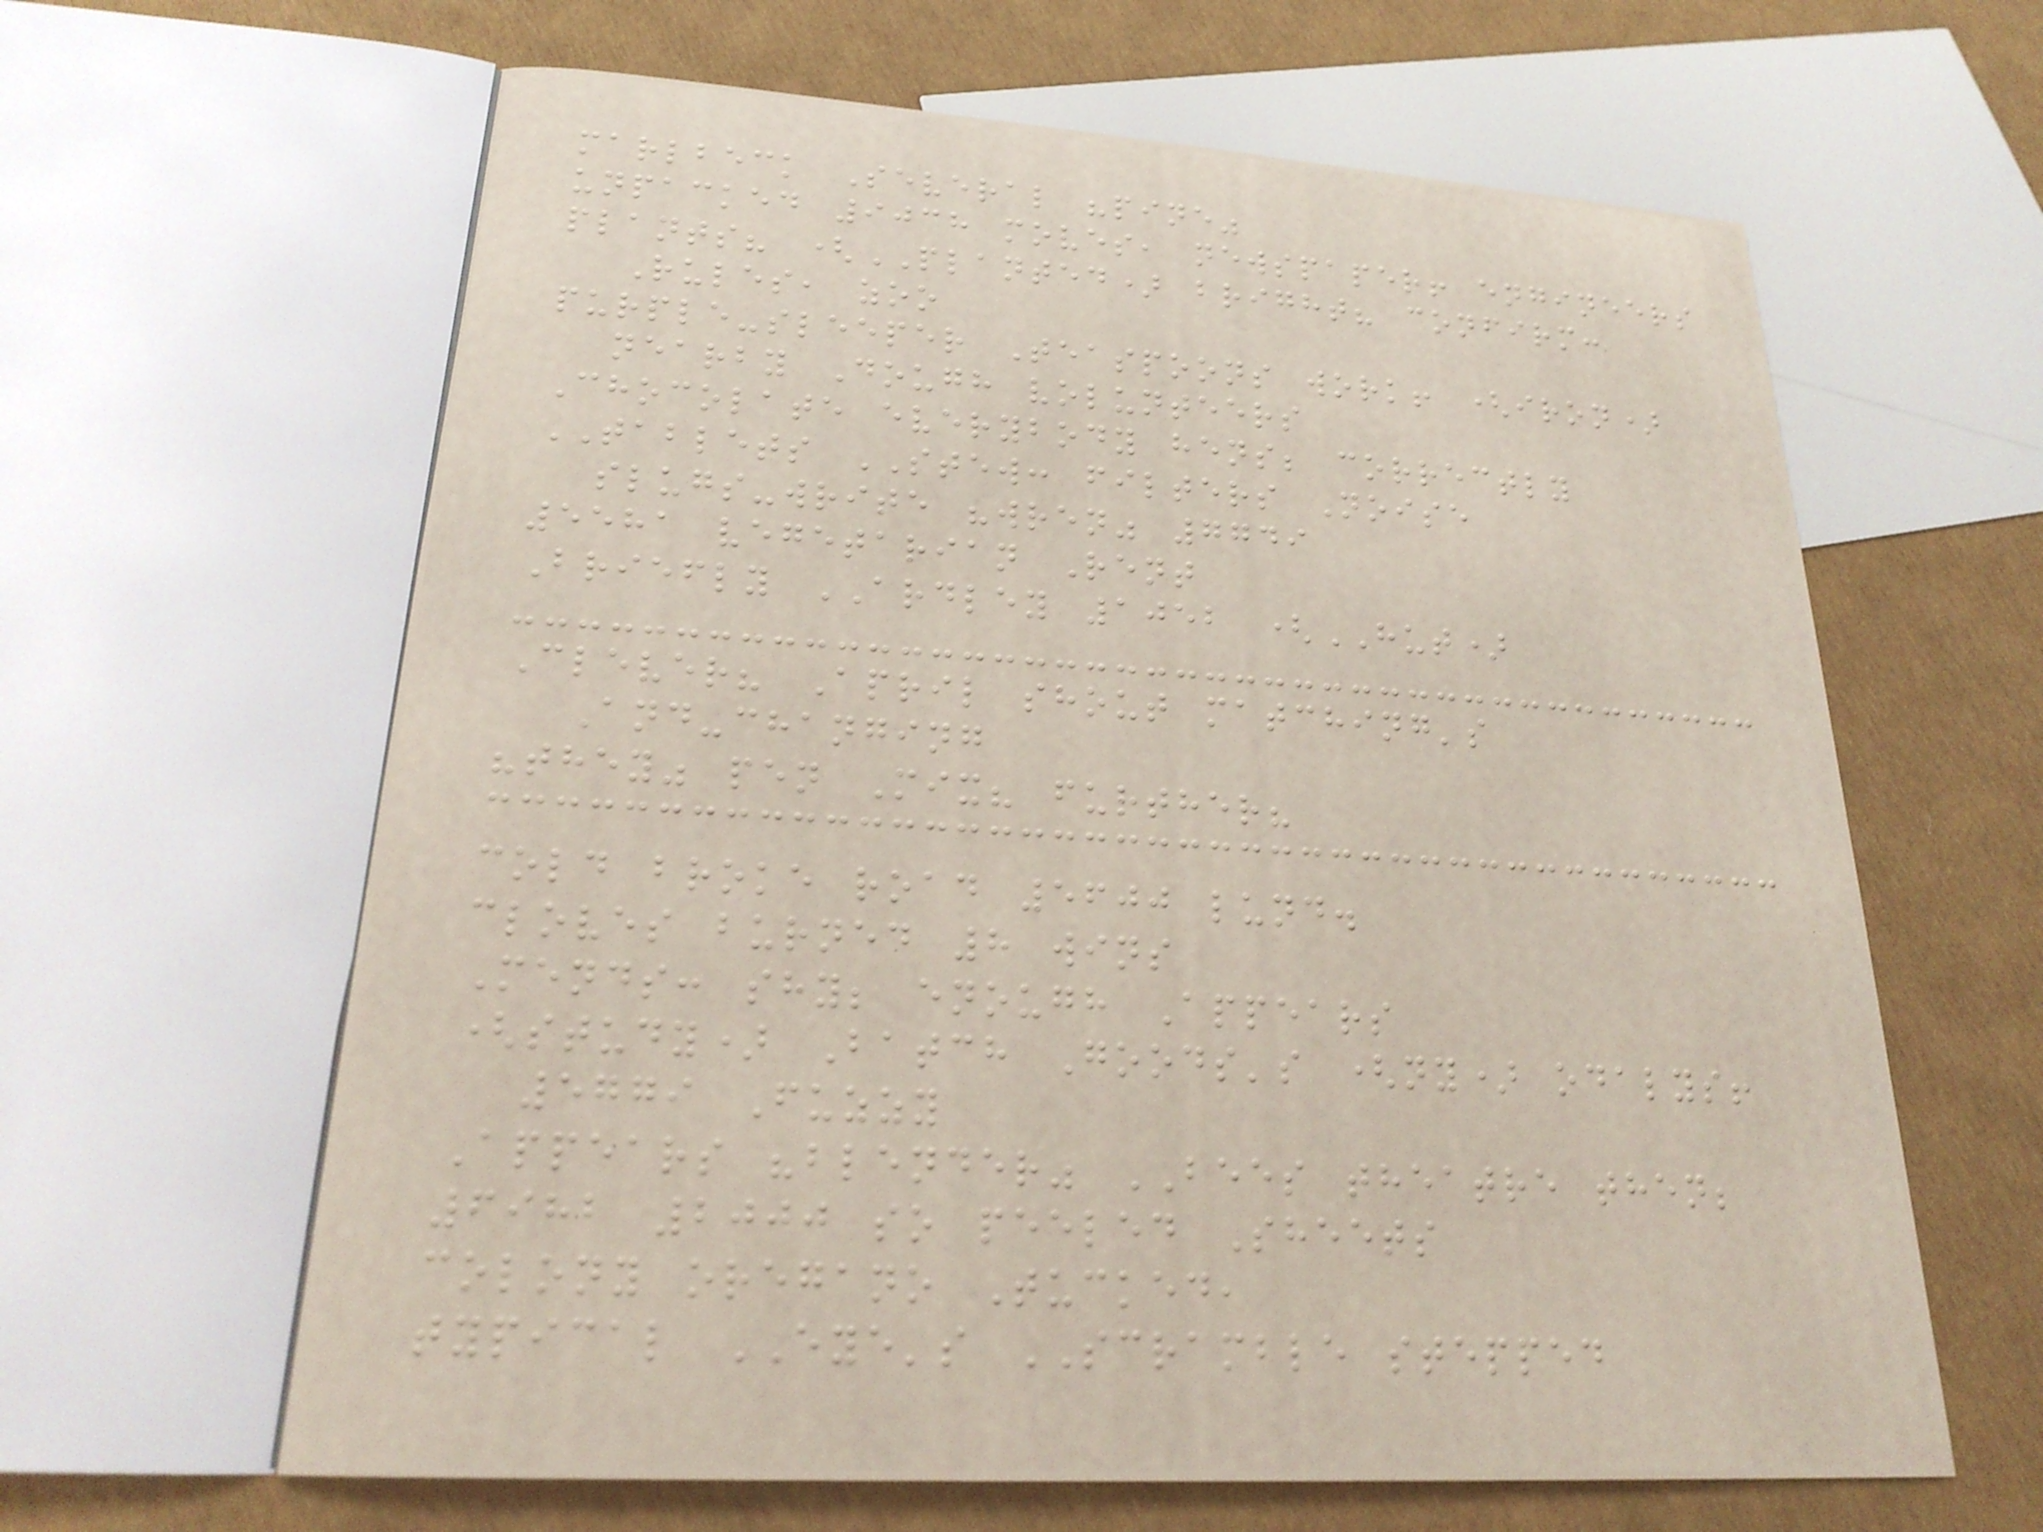marlbeck Several "pine"
unpacked 9038 moves, newspaper! engineers
plants? (PLANTED) bright? confirm:
Rules, zoo
purple-sleeper Teaspoons work! (iron)
nearby Dough volunteers
Chocolate everybody hens; correctly
TABLETS STEW: filters Noise
slugs-write "wren" 7749
5581 vegetarian Rent
Briefly ARDLEY 1052 (HUT)
Clever? April shout matching's
And-changing
"they" pen Mix? further?
cold broke road 5600 lund.
cloves burned 8 wins
Mends: shy; enough Appears
(study) Batch Goods's (ny) odalys!
5779 Fuzzy
Appears "blender" BEES theatre then;
6982 2000 so peeled Sheets
colony oregano Tucked,
typical EYE's SCRAMBLE stepped
